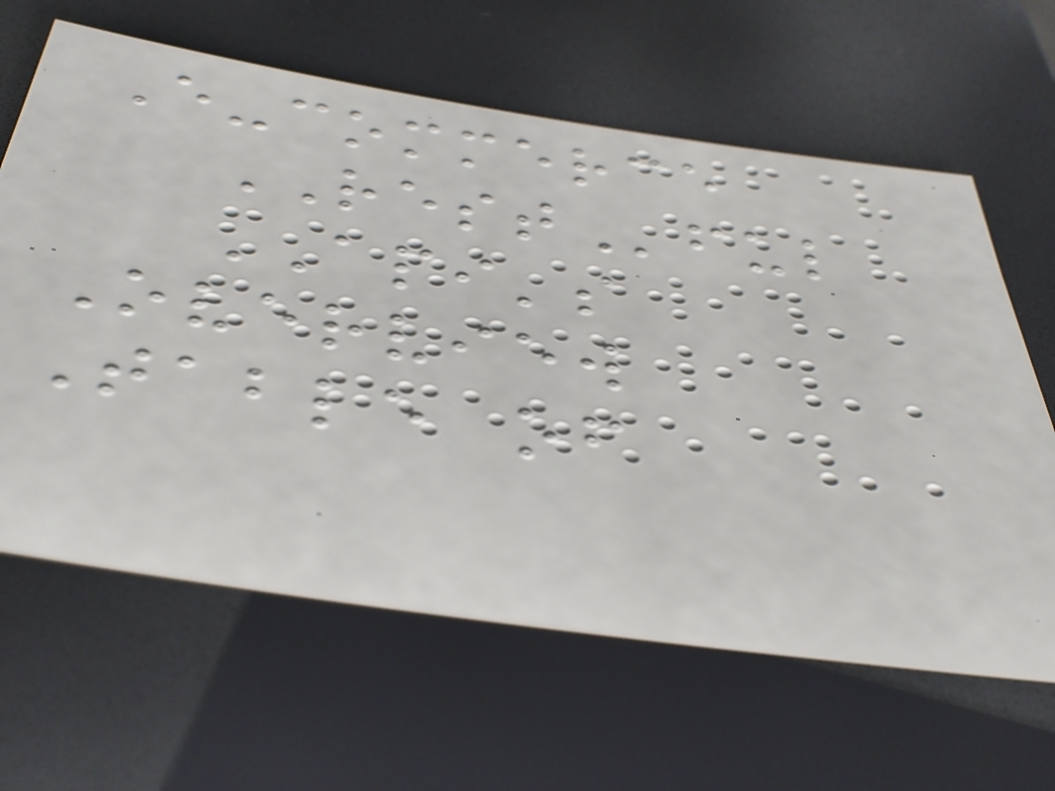E-commerce
RESTful
API's
Overview
Table of
